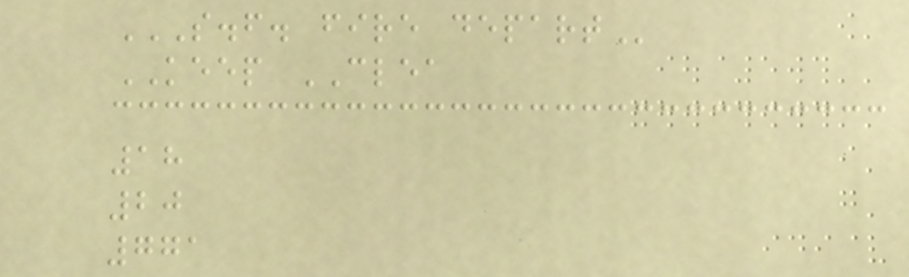S.F. FIRE DEPART
KEEP CLEA
18
20
771
